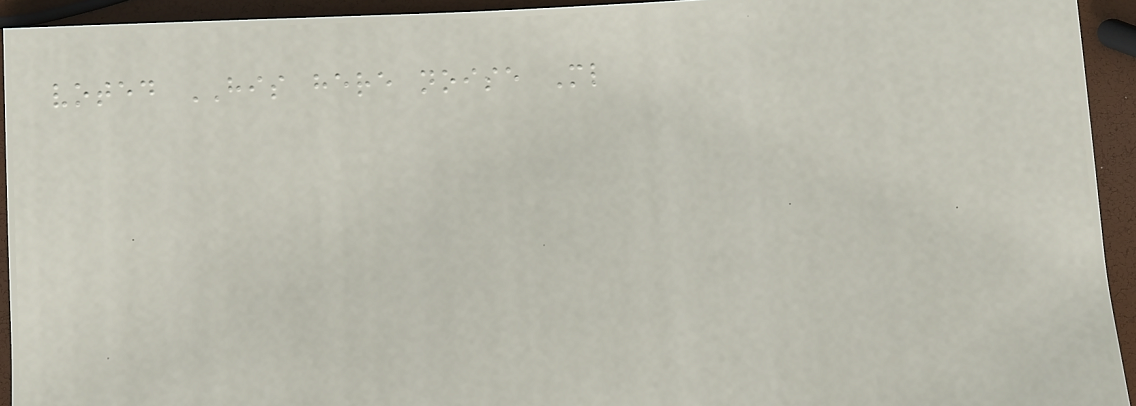voted HIS here noise Ml
